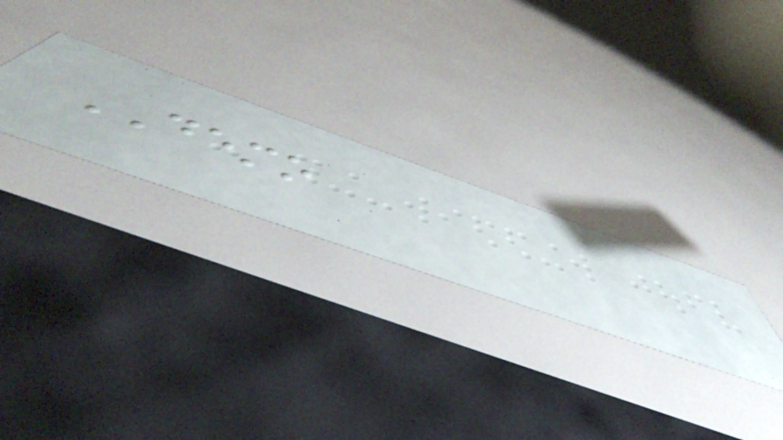DEMO
